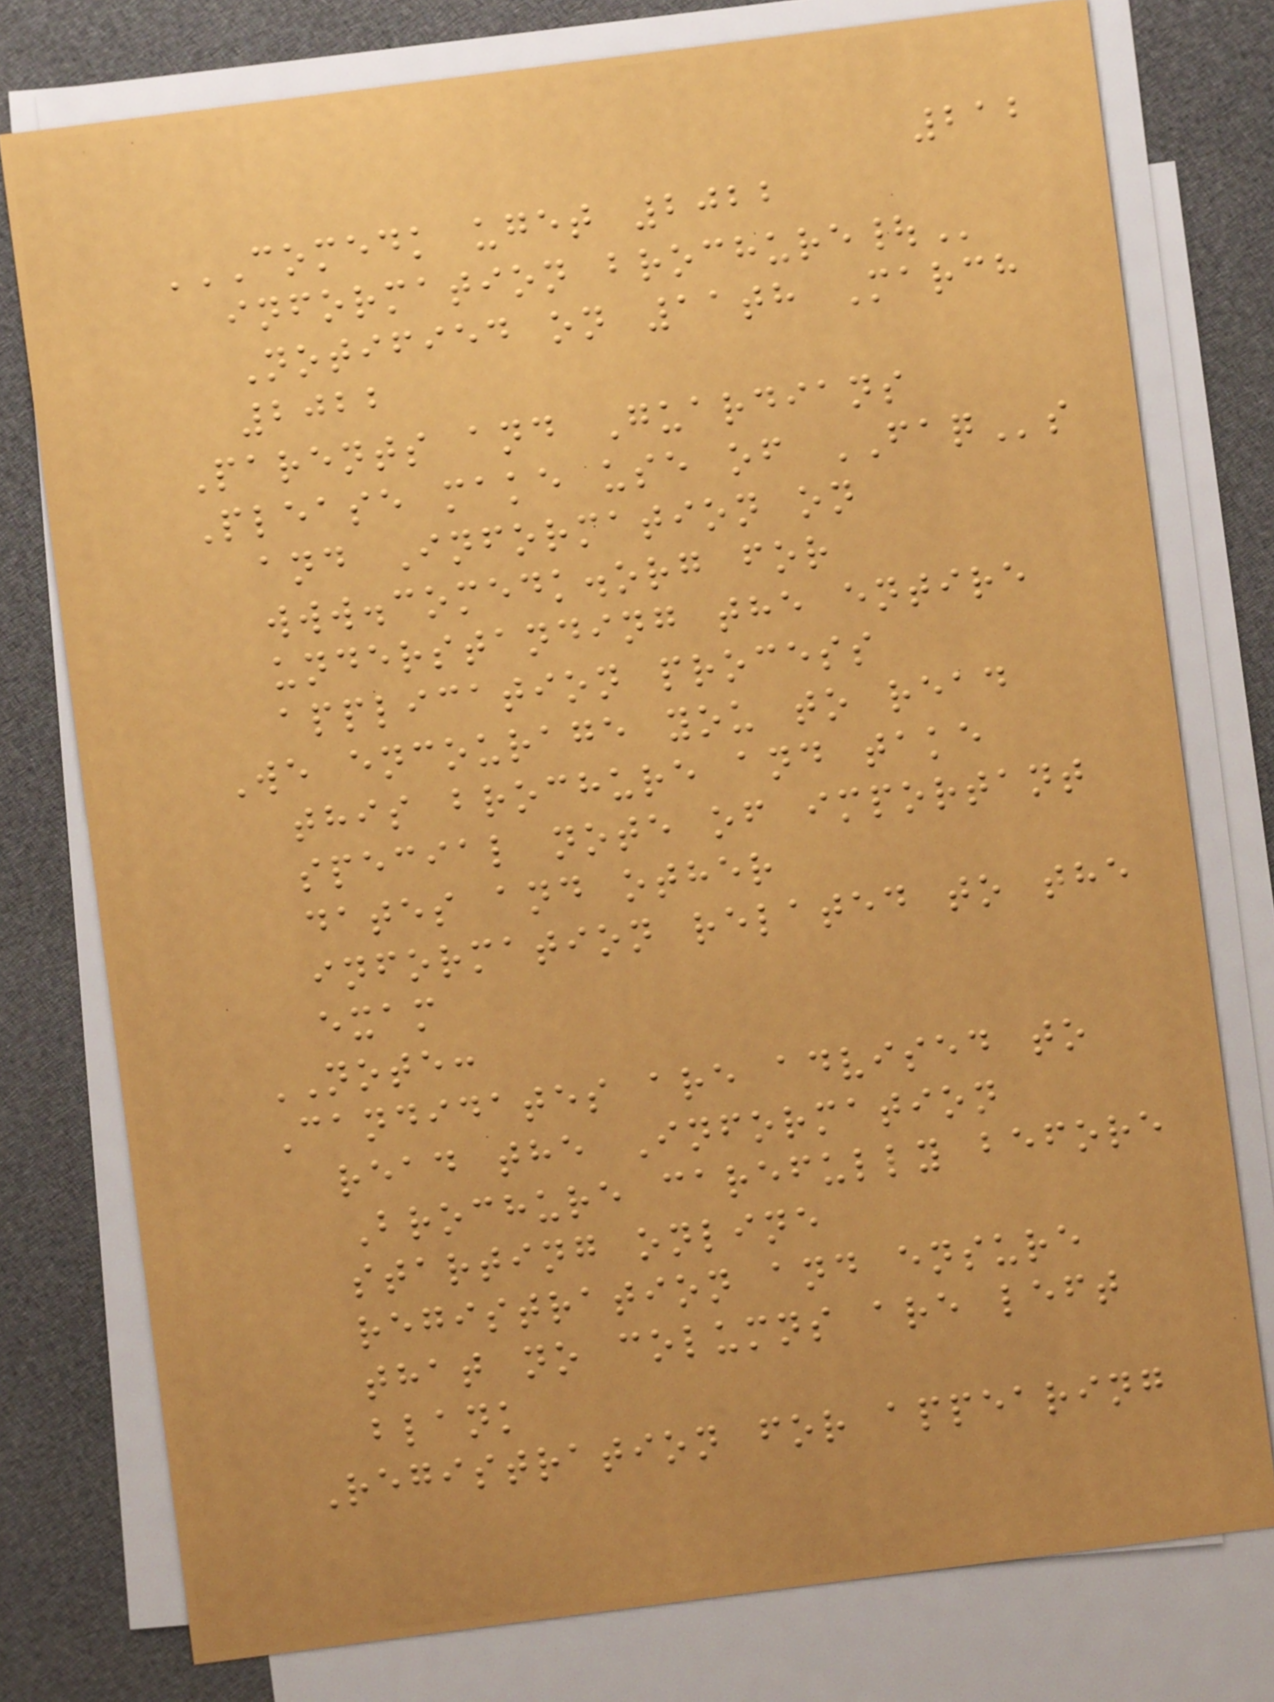212
COMEDK UGET 2022
INFORMATION BROCHURE|
Notified on 11th March
2022
Parents and Guardians
Please make use of FAQs
and Information on
www.comedk.org for
understanding the entire
application process
We encourage you to read
this brochure and take
special note of important
dates and other
information related to the
exam
NOTE:
Candidates are advised to
read the Information
Brochure carefully before
starting online
registration and ensure
that no columns are left
blank
Registration for appearing
